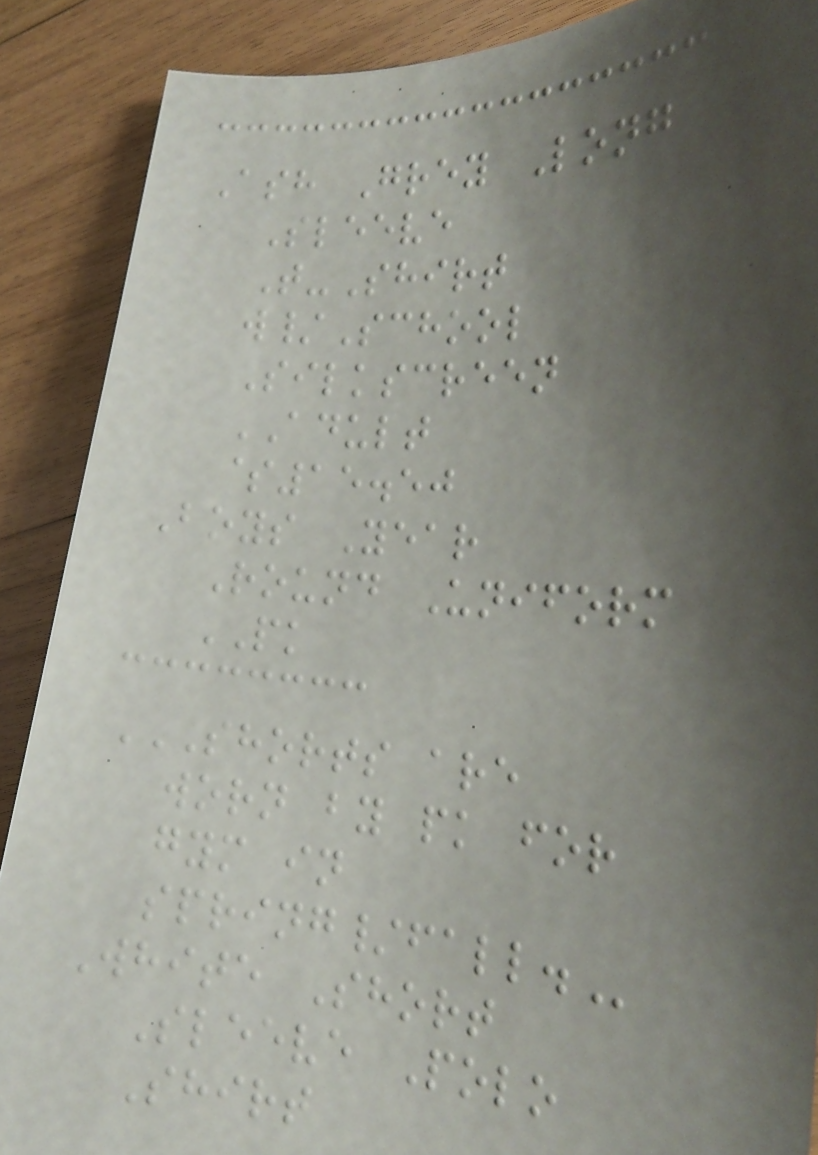Ash Grey Long
Sleeve
T-Shirt
w/School
Silkscreen
ADULT
$15.50
Boys Year
Round Uniform
PK
SHORTS ARE
WORN BY PK FOR
GYM IN
SPRING/FALL.
White Short
Sleeve Polo
Shirt
